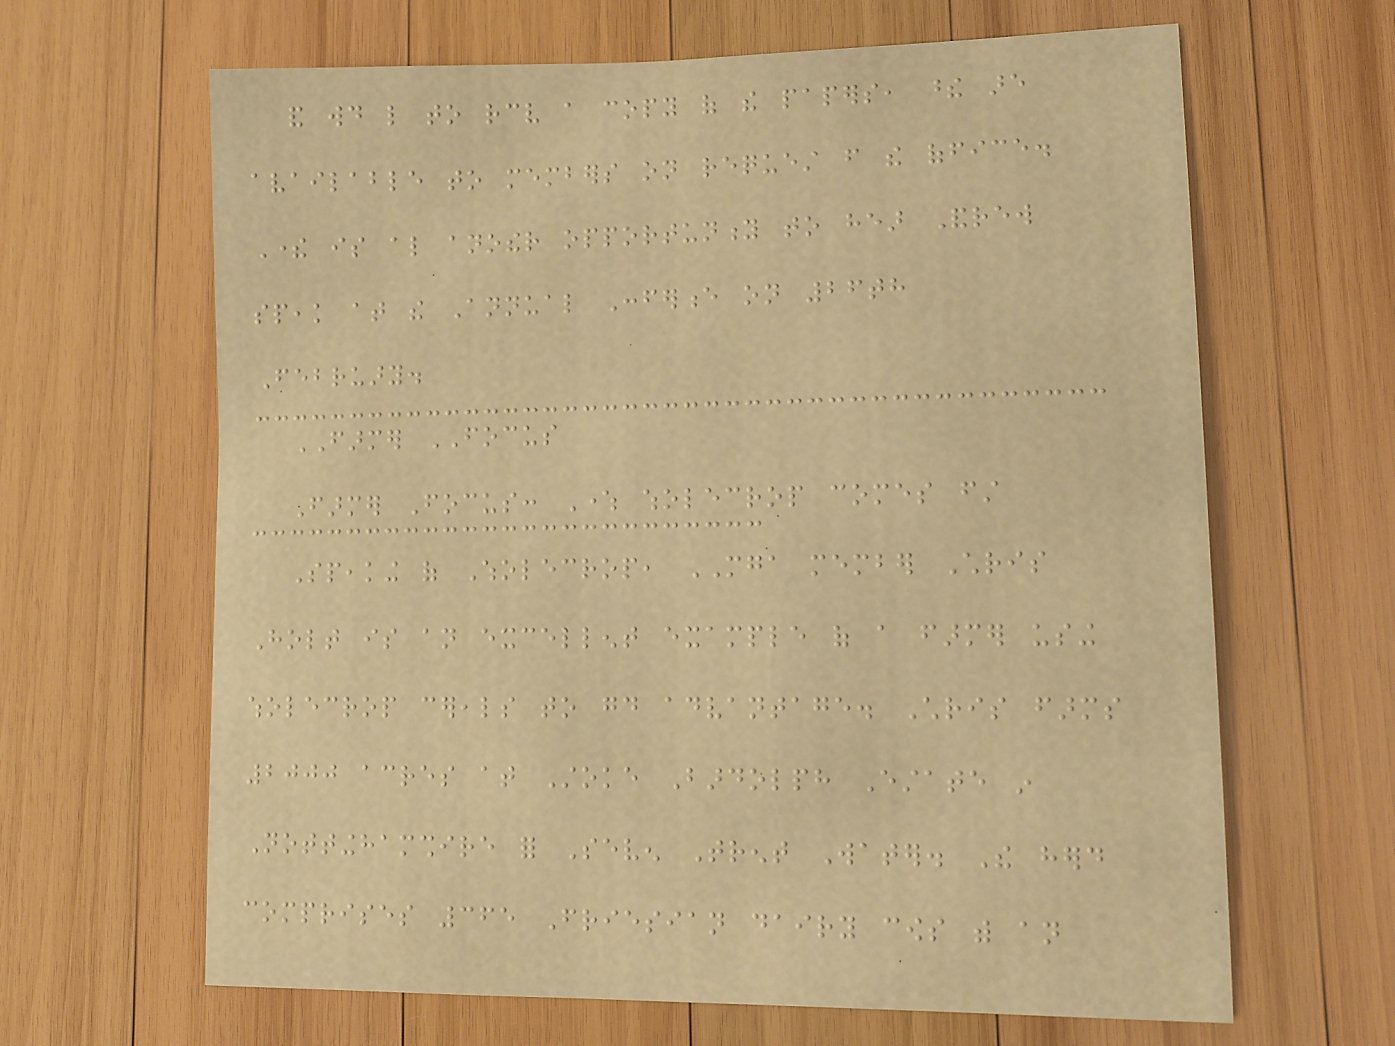and would like to receive a copy of the papers, these are
available to members on request from the office.
There is also another opportunity to hear Andrew
speak at the Annual Conference on 26th
February.
FARMER FOCUS
Farmer Focus: Where wholecrop comes first
Speaking of Wholecrop, MGA member Chris
Holt is an excellent example of a farmer using
wholecrop cereals to good advantage. Chris farms
2000 acres at Stoke Bardolph Estate in
Nottinghamshire for Seven Trent Water. The herd
comprises 365 Friesian dairy cows with an
